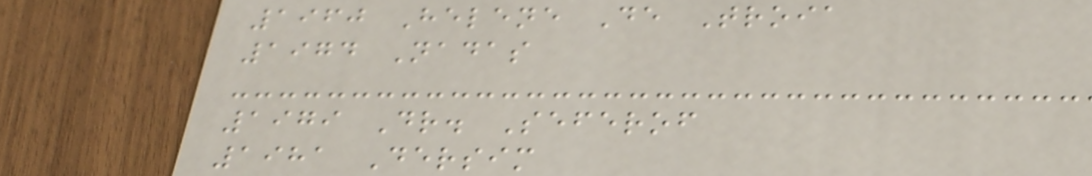1960 Helene De Troia
1974 Nadas
1979 Dr. Seferof
1981 Dersim
